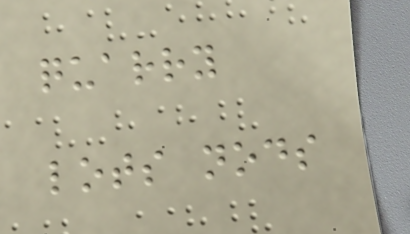quarry
lots nods
